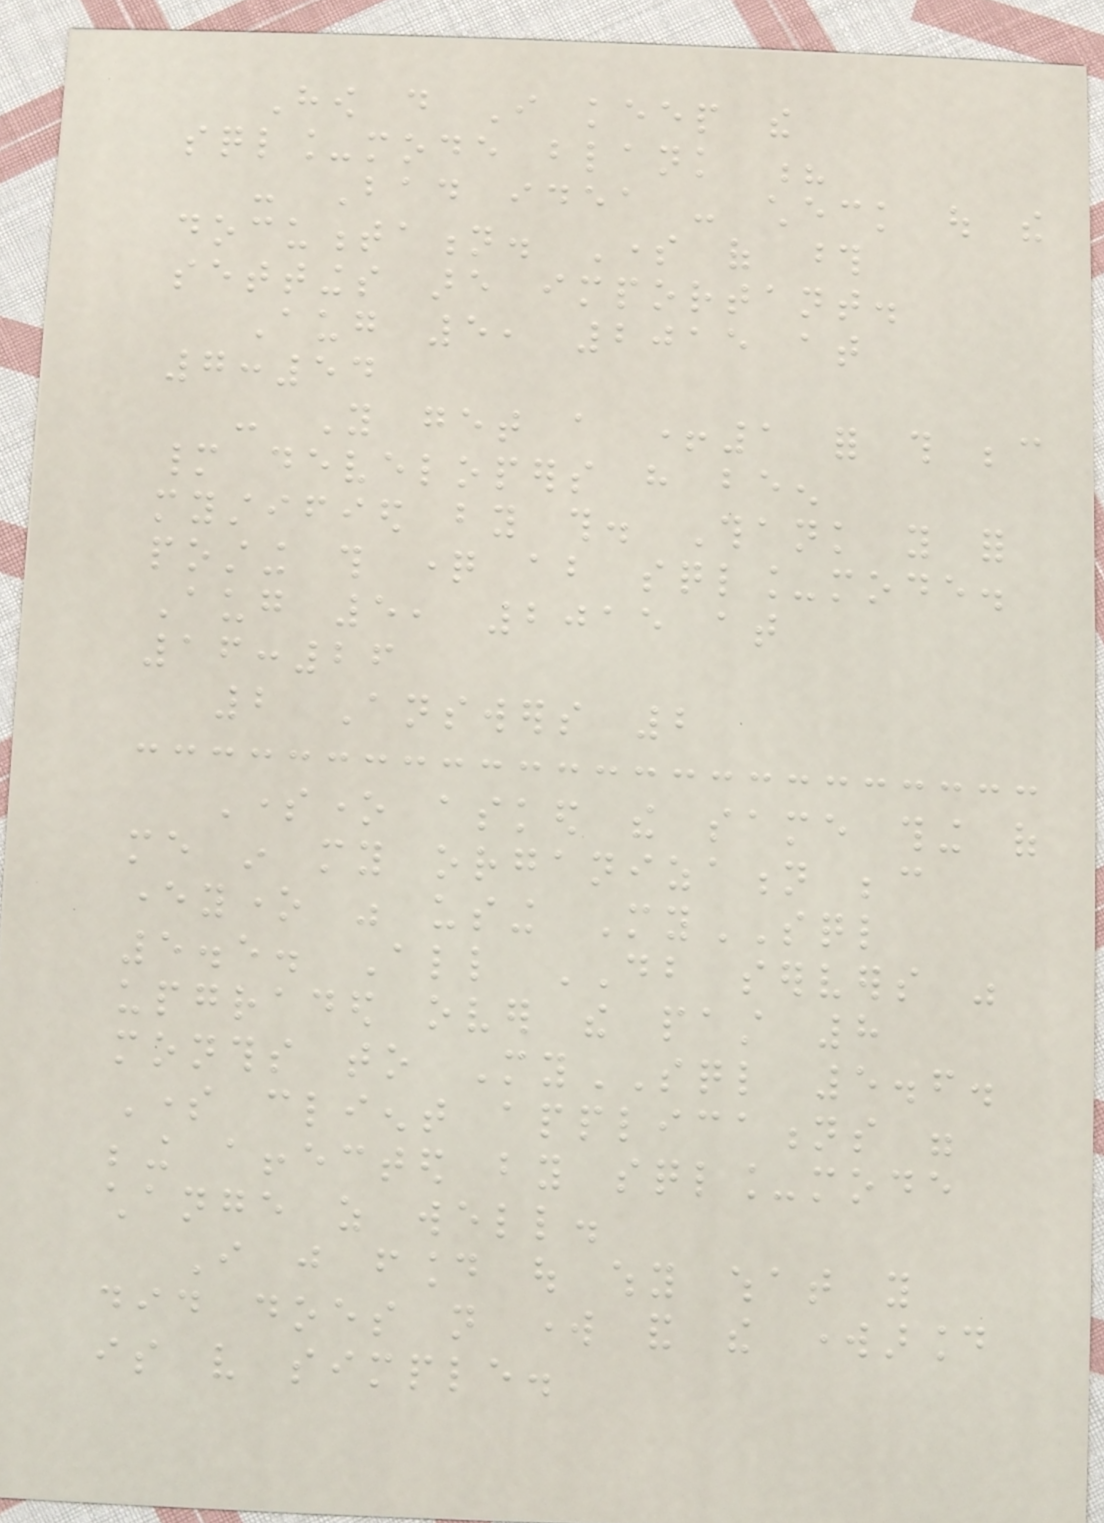How do I keep the
sql_mode blank ?
- Bad idea - check out the
documentation. Some of those
settings are important.
Aug 5, 2015 at
7:54
- You get a +1 for this because
many developers have been
mystified by this. Thank you for
posting this question about sql_mode.
Aug 5, 2015 at
16:26
2 Answers 2
Someone asked the same thing of
me in my organization because
everyone was using MySQL
5.5. All DB servers was
upgraded over the past 8
months to MySQL 5.6.
Some client applications were
being affected by sql_mode
change as well.
I just found out why what you
did does not work and the workaround
is very simple.
